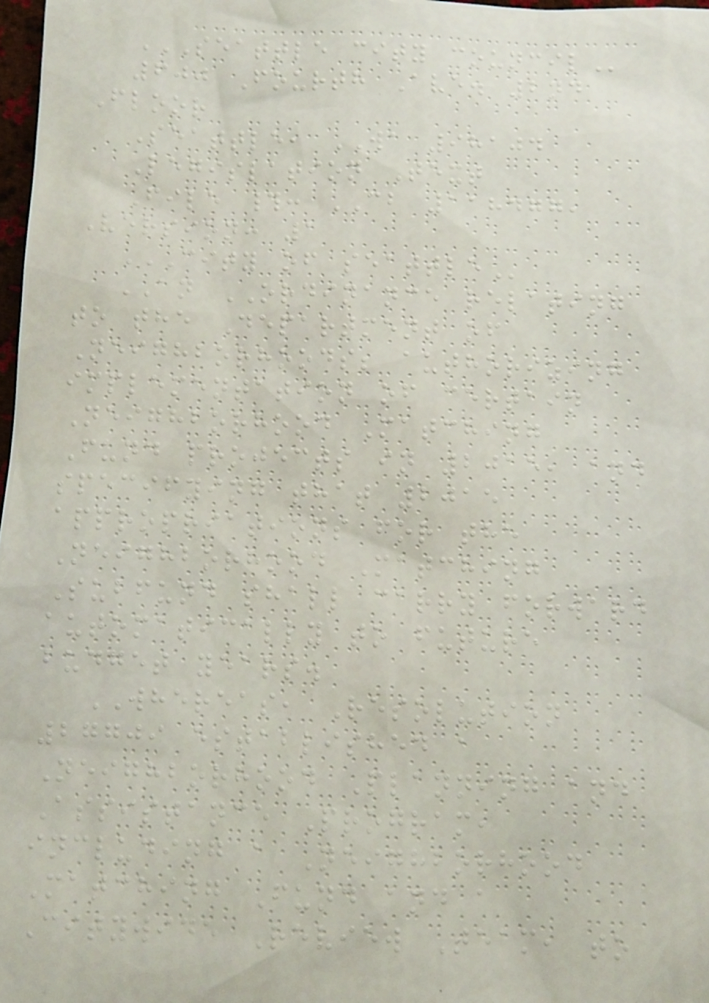SEATTLE CITY COUNCIL
600 Fourth Ave. 2nd
Floor
Seattle, WA 98104
Legislation Text
File #: CB 118477,
Version: 1
CITY OF SEATTLE
AN ORDINANCE relating
to the Department of
Neighborhoods; authorizing
implementation of certain
Neighborhood Matching
Fund projects in 2015, and
specifying that 2015
appropriations for the
Neighborhood Matching
Subfund shall carry forward
automatically to future
budget years.
WHEREAS, Resolution
27709 established a
Neighborhood Planning and
Assistance Program,
including a Neighborhood
Matching Fund and a
Citywide Review Team, to
